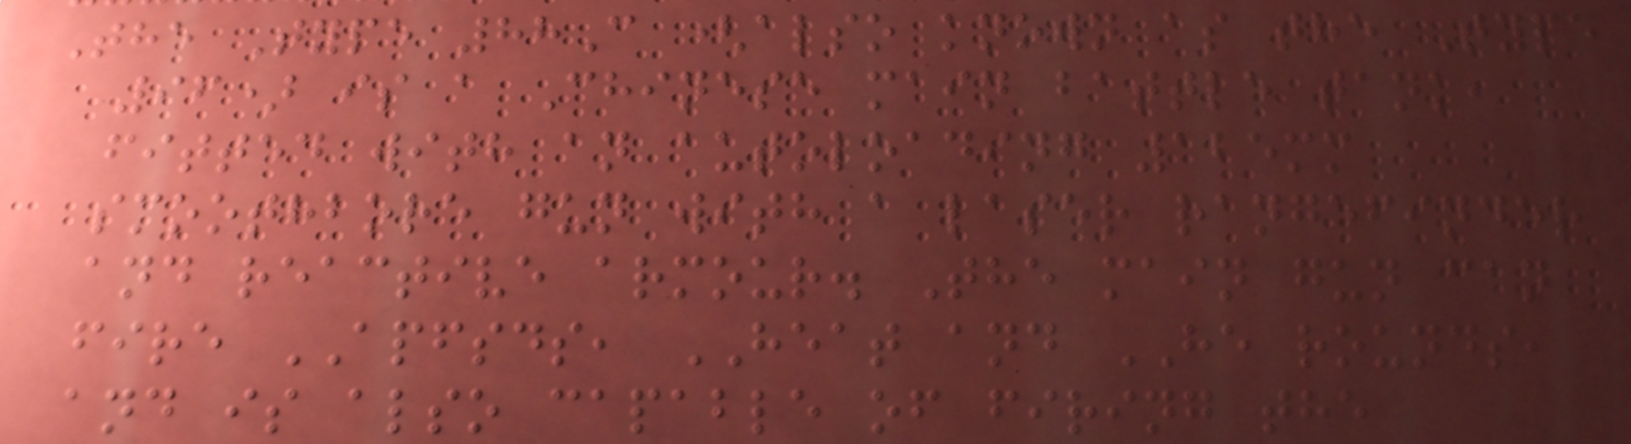The Type 88C (also known as the Type
96) is a Chinese main battle tank,
fitted with an autoloading 125mm
smoothbore gun with a laser rangefinder
and reactive armour. The main gun can
fire APFSDS, HEAT and HE rounds,
and is also capable of firing the
